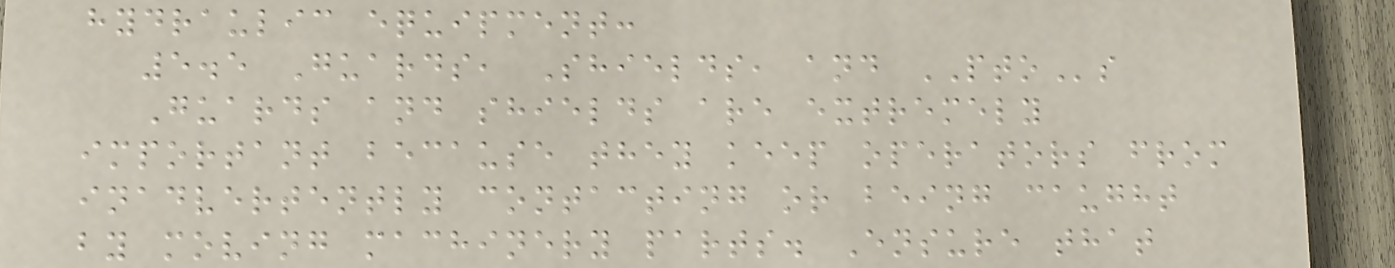hydraulic equipment:
5.5 Guards, Shields, and PTOs
Guards and shields are extremely
important because they keep operators from
inadvertently contacting or being caught
by moving machinery parts. Ensure that
